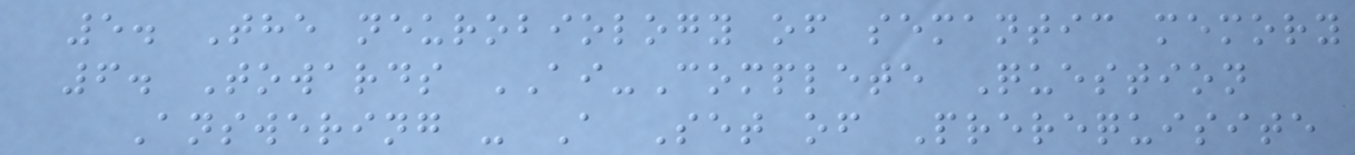5. The neurobiology of semantic memory
6. Towards AI-Complete Question
Answering - A Set of Prerequisite
